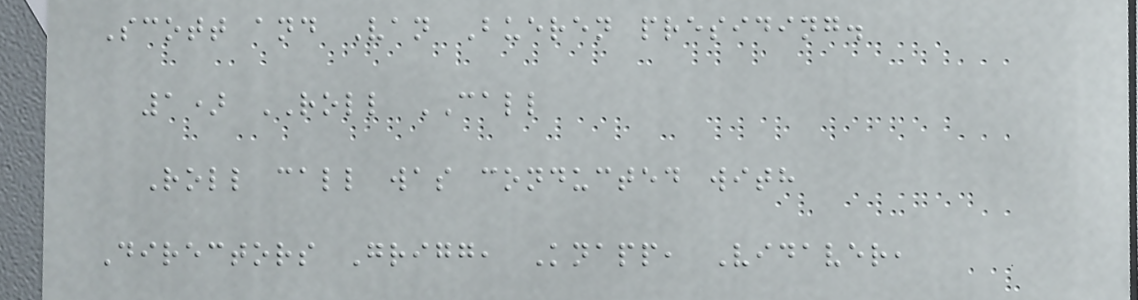Scott and Van Bueren presiding.
1) ROLL CALL
Roll call was conducted with
Directors Grigg, Knapp, Vidaver,
